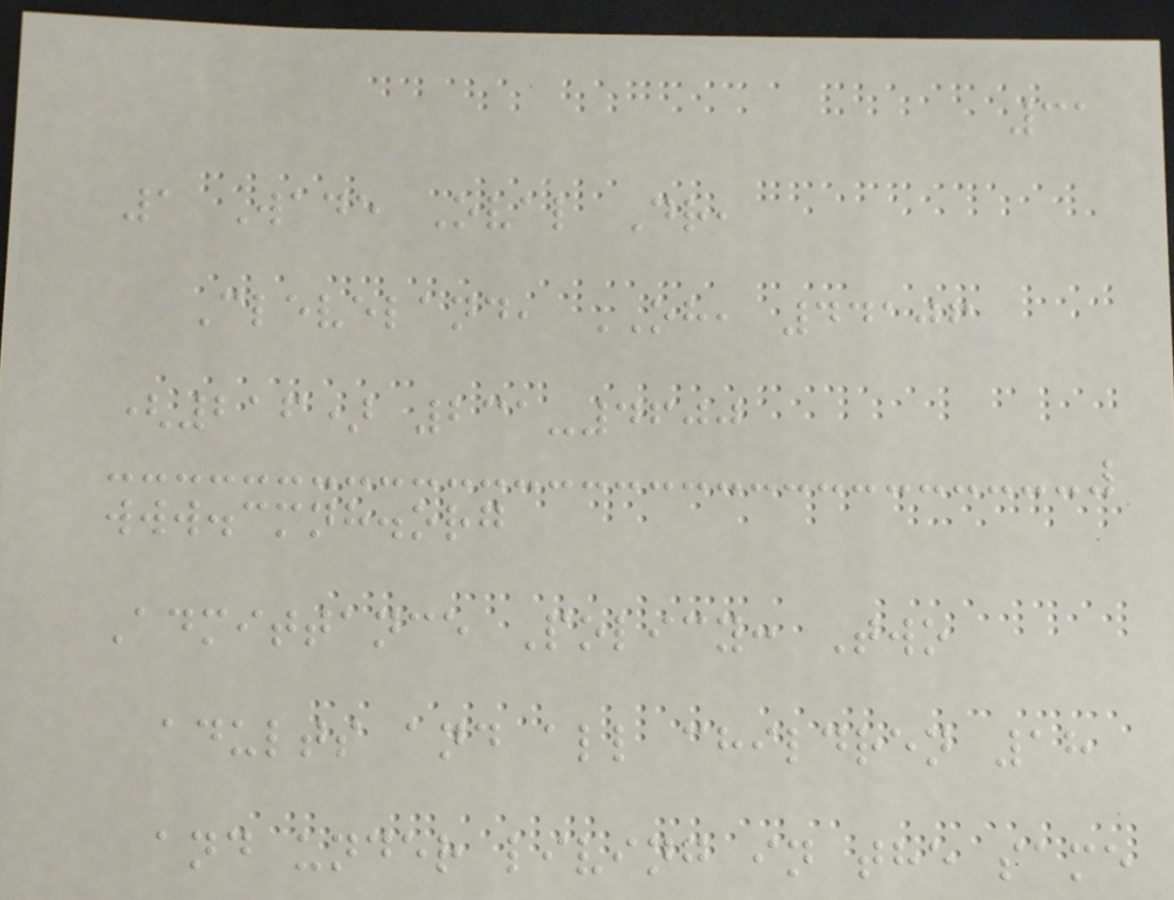31
1 Wade Oval Dr,
Cleveland, OH, 44106
(216) 231-4600
www.cmnh.org
Admittance Policy: Two
adults and all children 18
and under living in the same
